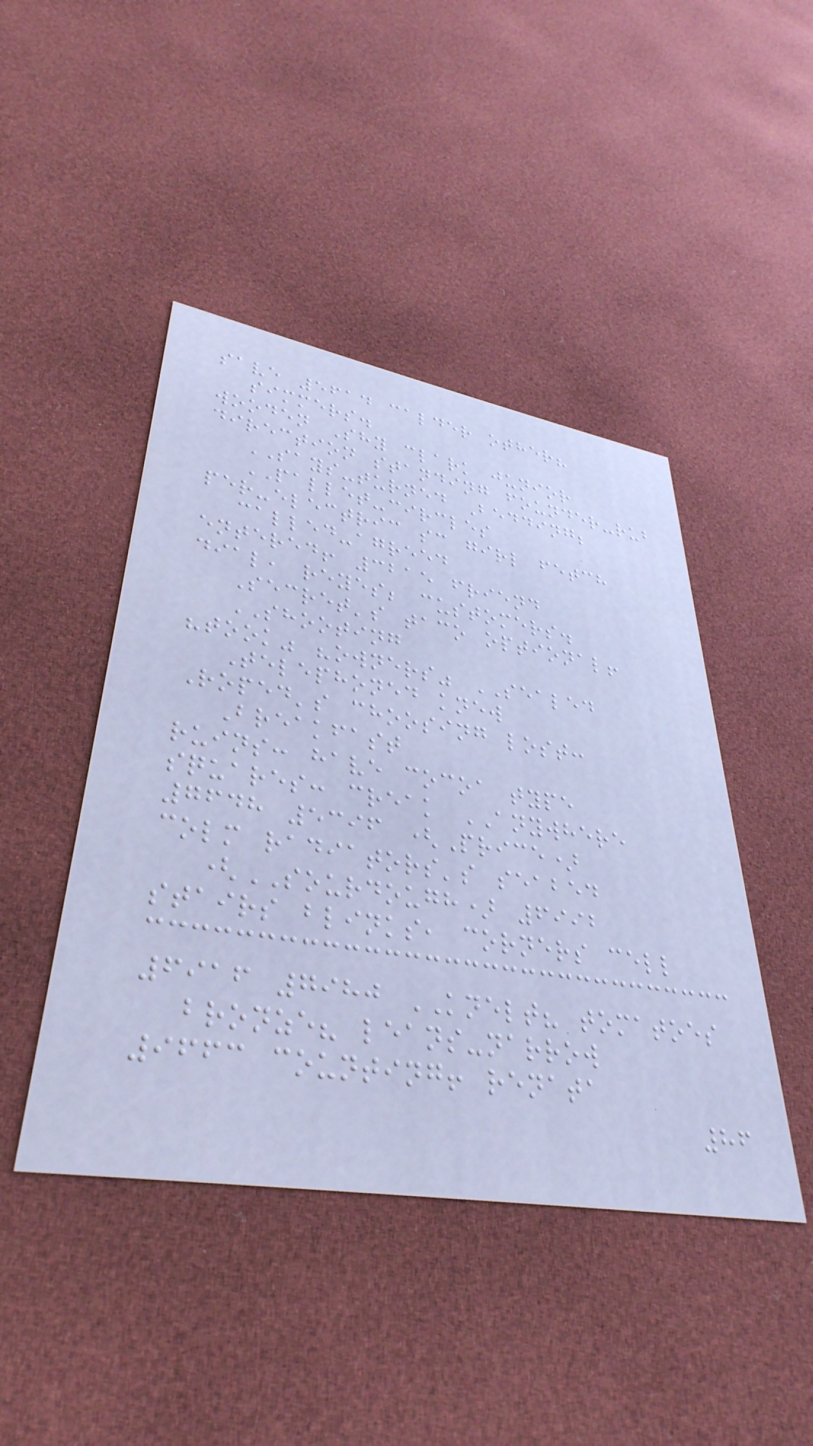save 5614 calder other?
simmers.
wooden Shy clark junior
direction standing founder-rub
SAYS-turned Bedding;
PALLET-circles
per-electric sc girl fetch
called-agreed
entered! 3215 friend
dial, reyes; customers.
Secret's taco optional!
SHOOTING
"took" "owners" SEALED
Telephoned knew
Roped's choosing lost:
Breakfast
ruins: have cocoa type
squares: creak ANYWHERE
7648 5396 (Price)
colm radiators's seabed
(SOURDOUGH) 6992
stairs blinks, corners cell
6916 7980 KNELT? tomatoes
bronze? leans-narrow
9663 counting! renata
86
